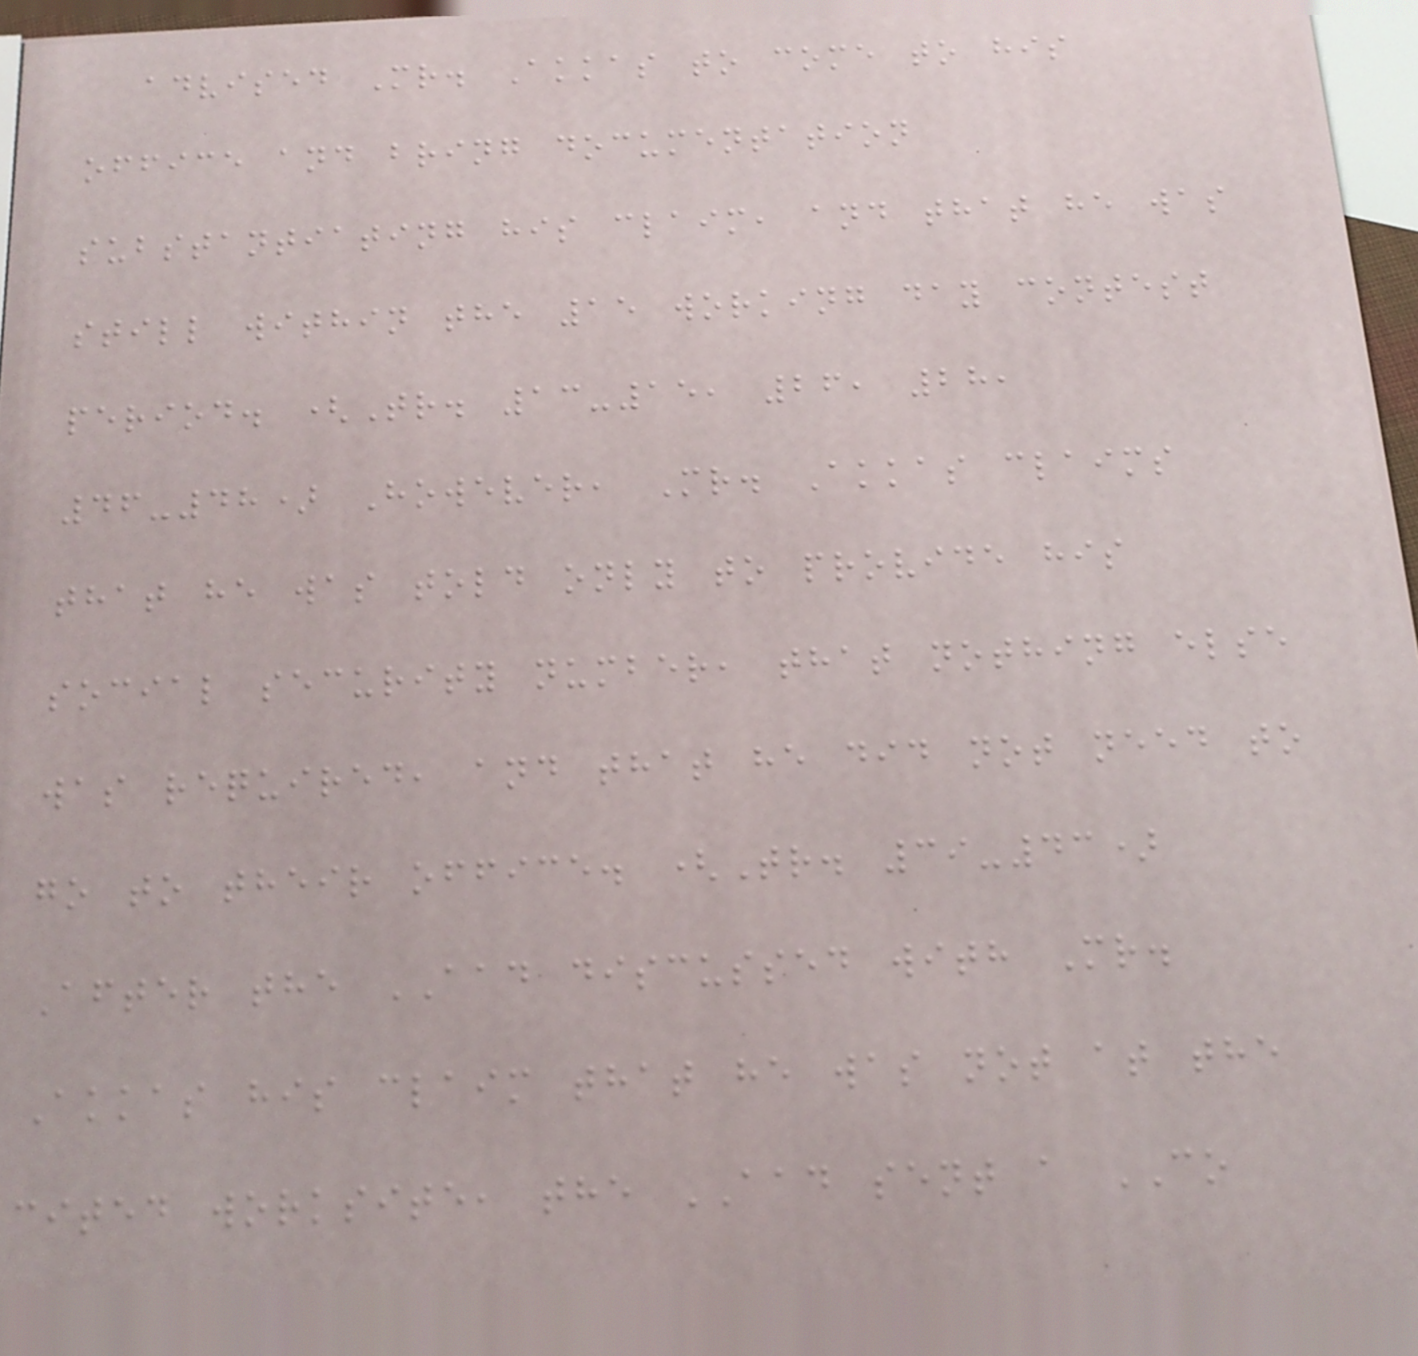advised Mr. Akkas to come to his
office and bring documentation
substantiating his claim, and that he was
still within the 15 working day contest
period. (Tr. 13-15, 26, 28,
46-48) However, Mr. Akkas claims
that he was told only to provide his
social security number, that nothing else
was required, and that he did not need to
go to their office. (Tr. 39-43)
After the AAD discussed with Mr.
Akkas his claim that he was not at the
cited worksite, the AAD sent a CO
